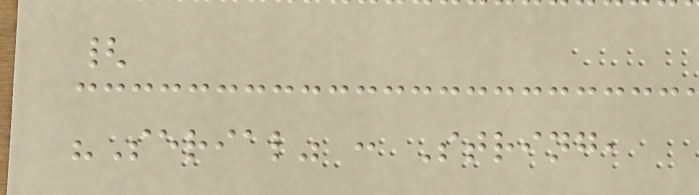{
"Serial" : String,
